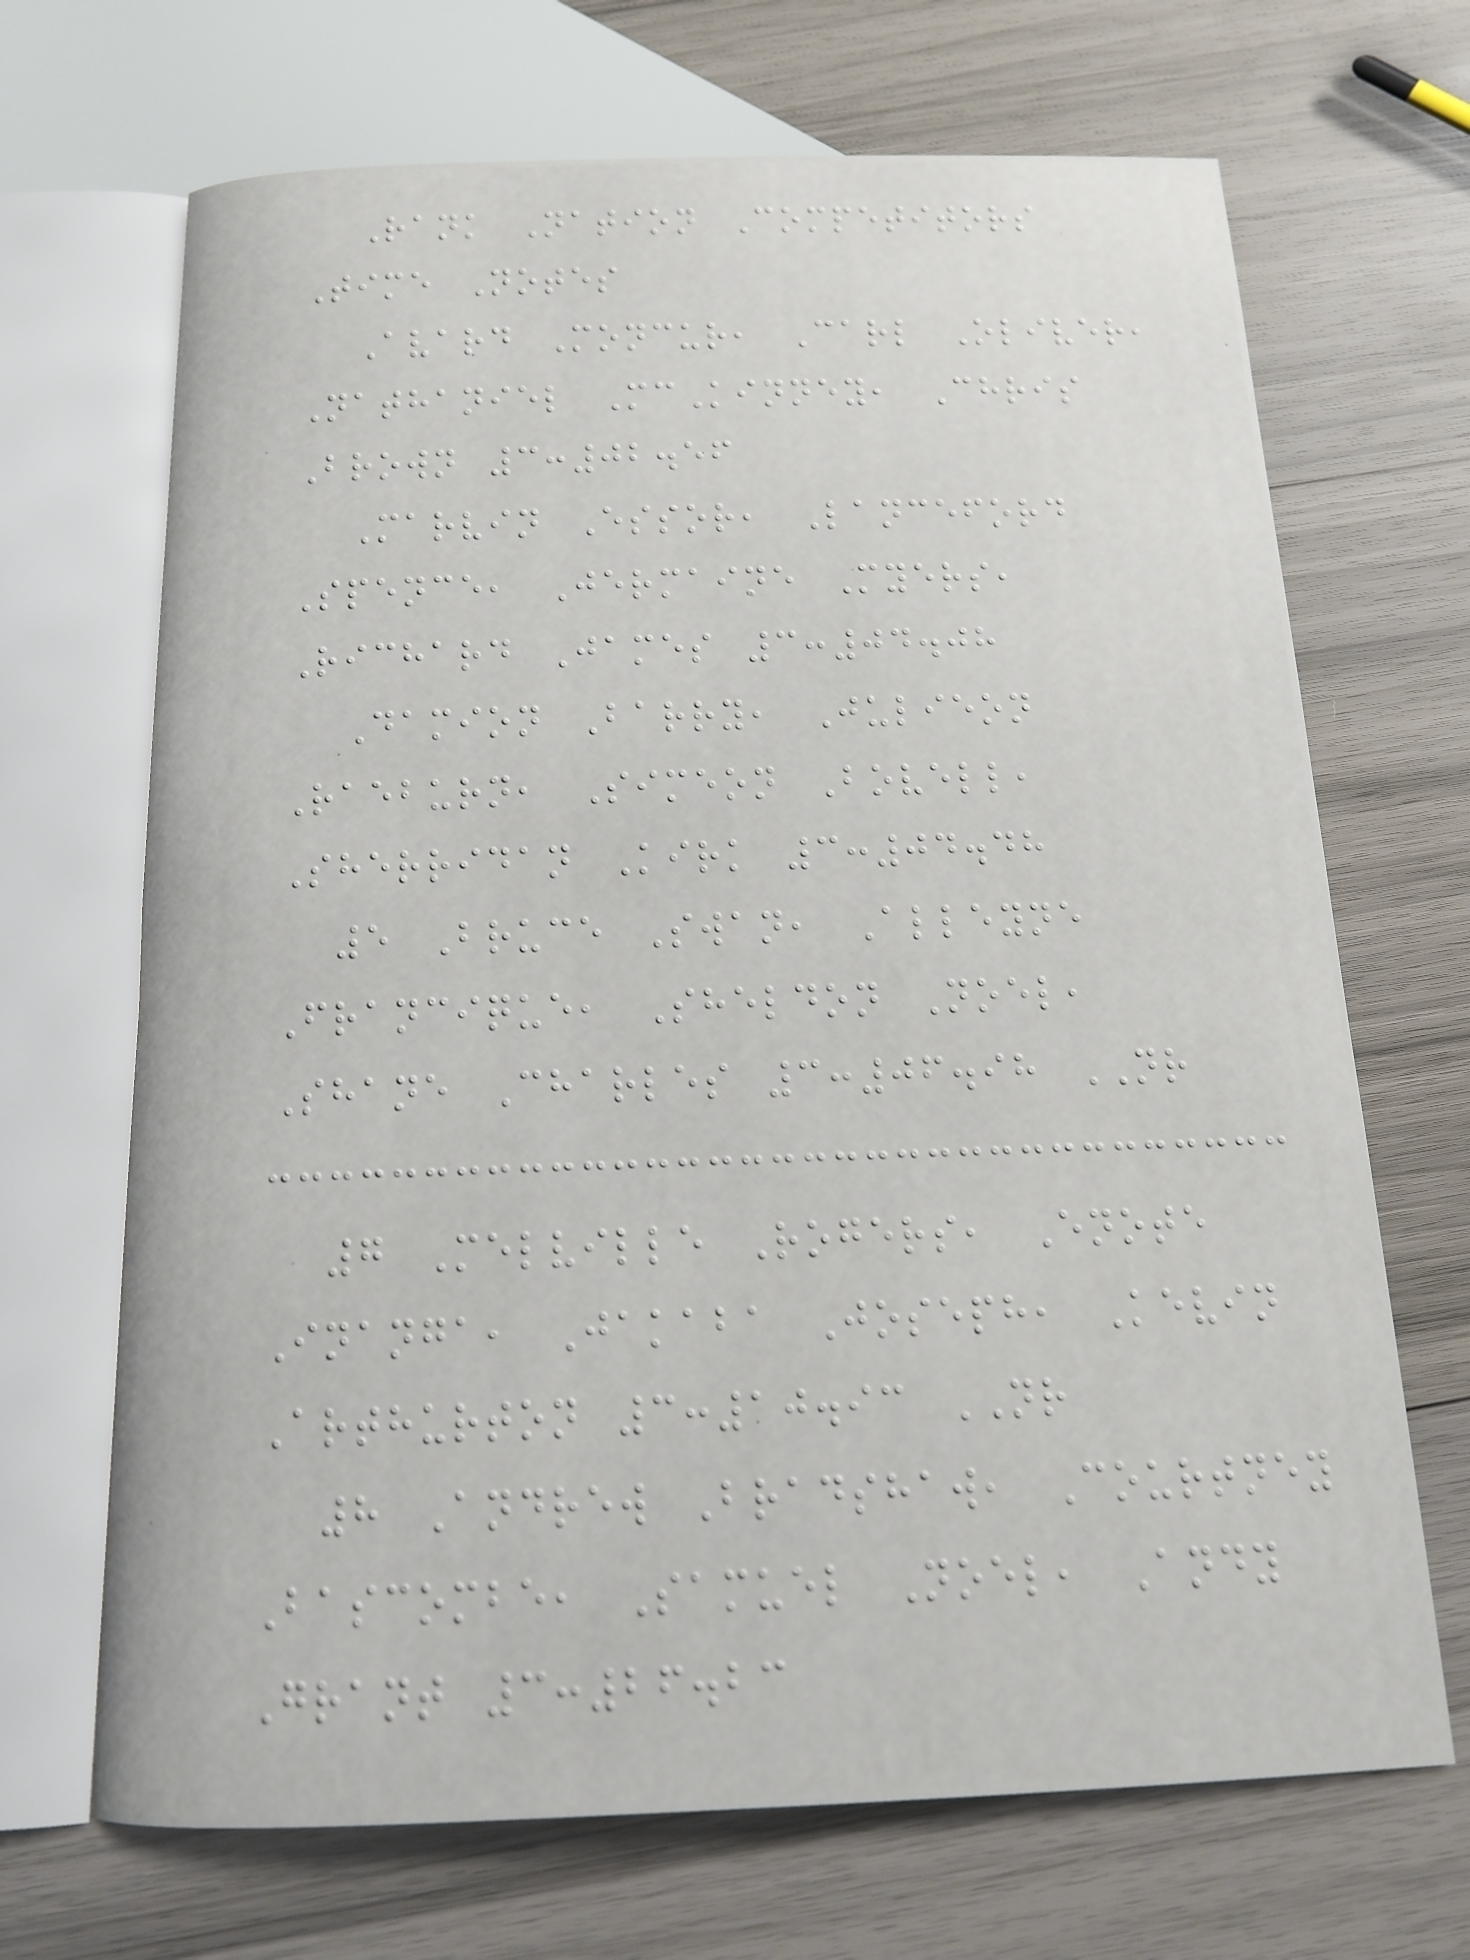Rank Nation Competitors
Time Notes
Avard Moncur, Carl Oliver,
Nathaniel McKinney, Chris
Brown 3:02.56
Marvin Essor, Lanceford
Spence, Jermaine Myers,
Richard James 3:04.08
Damion Barry, Julieon
Raeburn, Simeon Bovell,
Sherridan Kirk 3:04.48
5 Bruce Swan, Alleyne
Francique, Sheldon Noel,
Shane Charles 3:06.98 NR
7 Melville Rogers, Enote
Inanga, Jakaba Joseph, Kevin
Arthurton 3:10.93 NR
8 Andrew Bradshaw, Courtney
Bascombe, Samuel Noel, Andy
Grant 3:26.23
